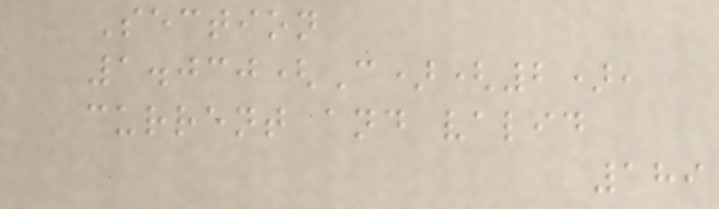Section
1.030(C)(2),
current and valid
189
